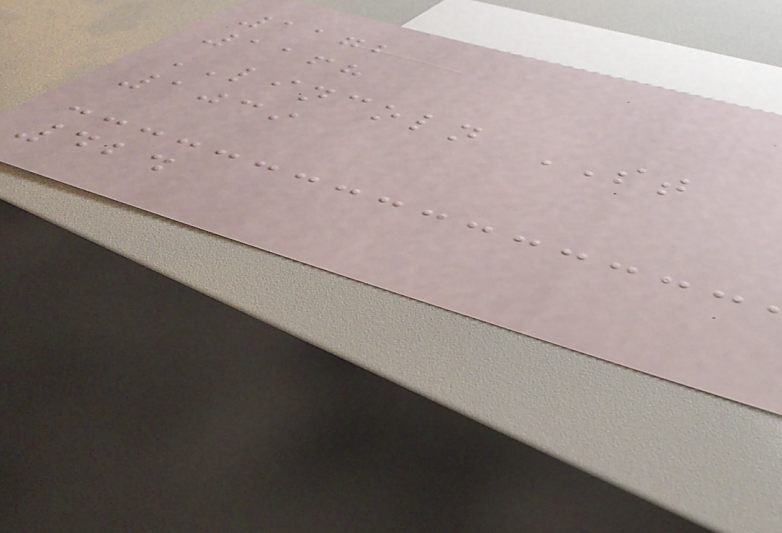1172
1168
LINCOLN ST
1039
424
